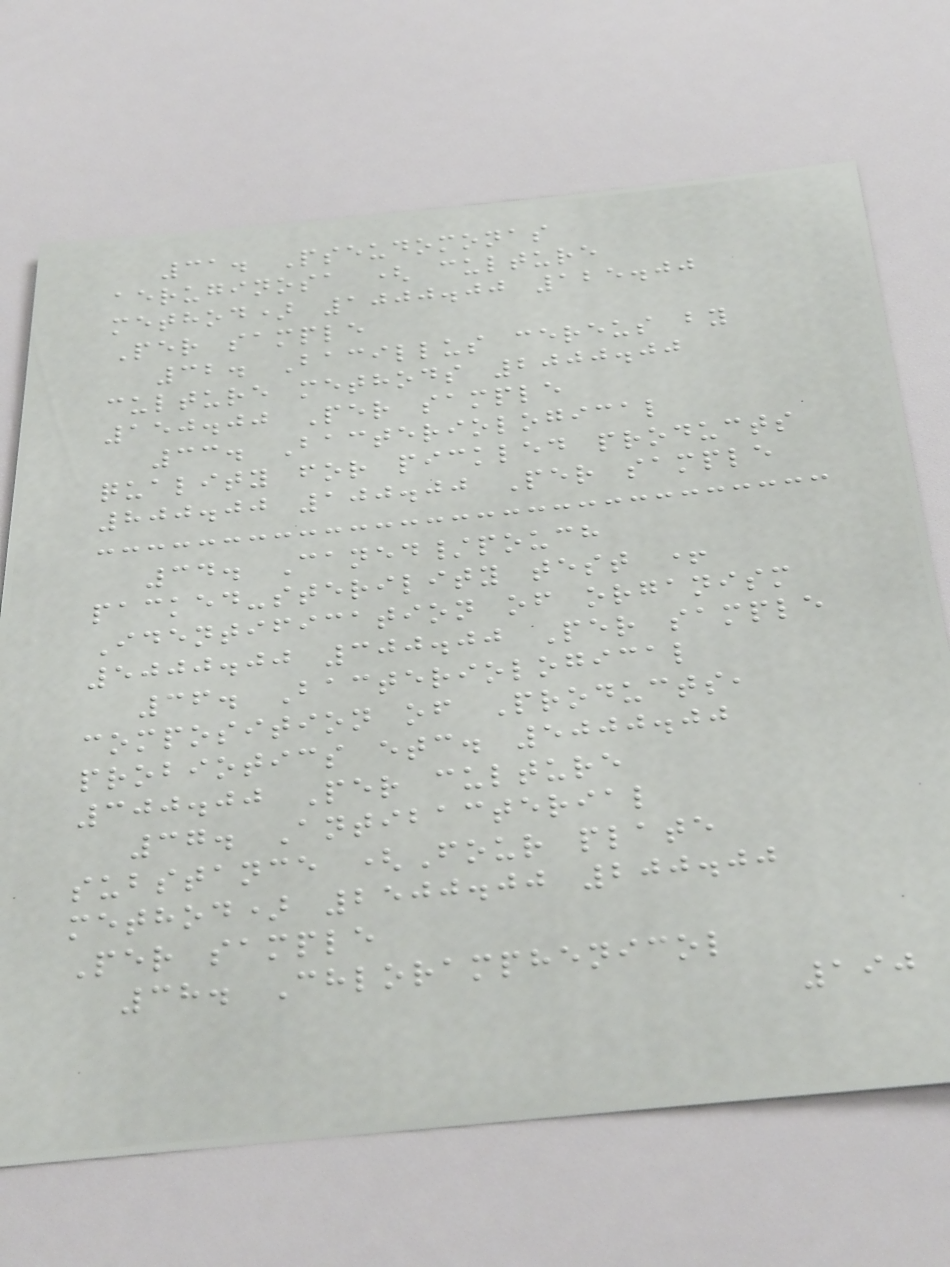31. Pseudomonas
aeruginosa ( culture
method) 1000.00 125.00
Per sample
32. Bacillus cereus by
culture methods 2000.00
150.00 Per sample
33. Bacteriological
quality for pickled products
800.00 100.00 Per sample
34. Caned/pouch
packed-sterility test +
Identification of organism
5000.00 300.00 Per sample
36. Bacteriological
composition of Products,
probiotics etc. 5000.00
300.00 Per culture
37. Antibacterial
substance (Four plate
method) 2500.00 200.00
Per sample
38. Chloramphenicol
190
